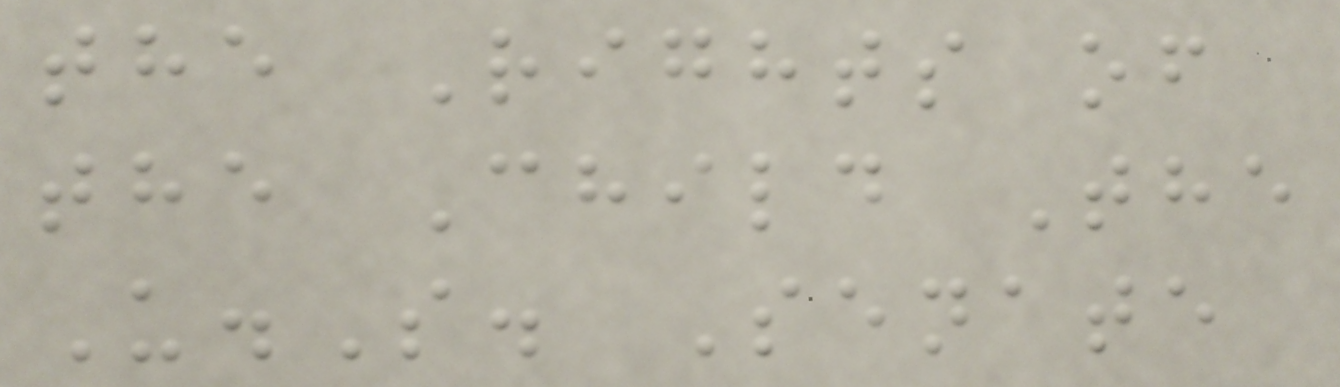the Rights of
the Child The
U.S. Senate
